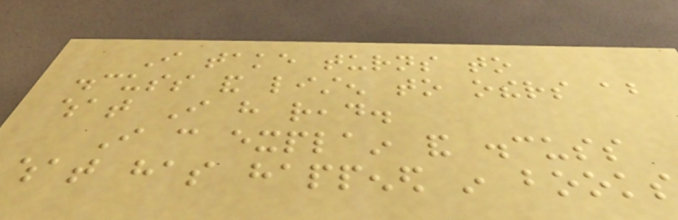I take turns to
discuss and listen to others about
what I have read.
I can explain and discuss
what has happened in books
